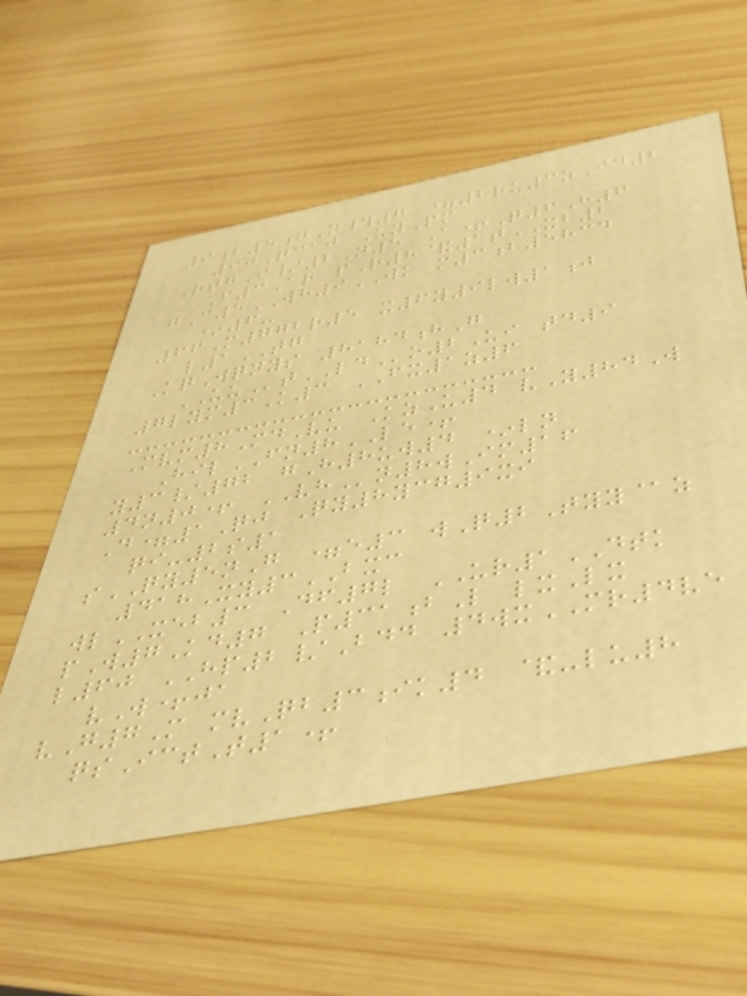9b5gN#7 =2ru3zId2
90Qcaj UyPm
RtgI/2N5 A+Q6H6
F3Ar pR8&1tXB2
gC5WH9WK m3b5834
*6-
66M772r5 x6y9lw1j
l1TG
KqWqnys 8184hG
UUtLDo2Ui td9
7lym3K3 FX1z6
Mvm8MdVu KzU4 vY84W
HilFN8LE+
y3/72 gH8uw4 *ln
4n0+ VHn8wIm16
D=1Qj Qy8ycg9xi
qi-2s1
sQY5nG =e3 wQ2Tyy@z
418Xy3BXC
wlXEB3 Df7l UR1DTK
pW7Kd7 P31bL lxLx
l60 HP2/Bdd 4wxMR4ve
vW+ja
vG7M mvQb3ik4 &-lu8
qsIctT1+
